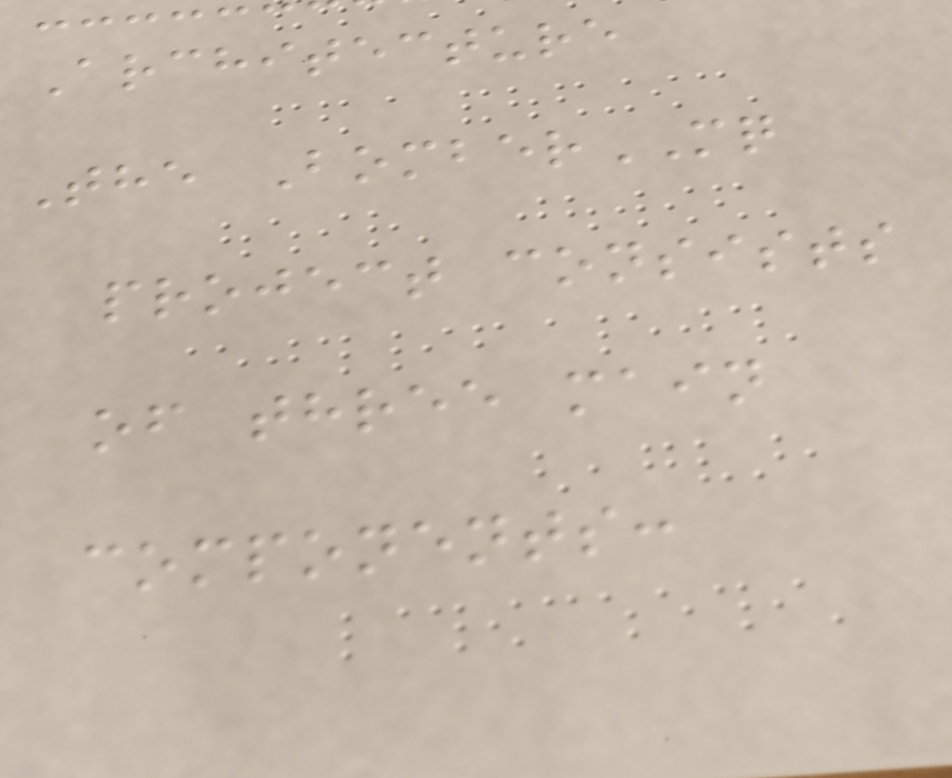Architecture
The BomberMQ
project consists
of three main
components:
